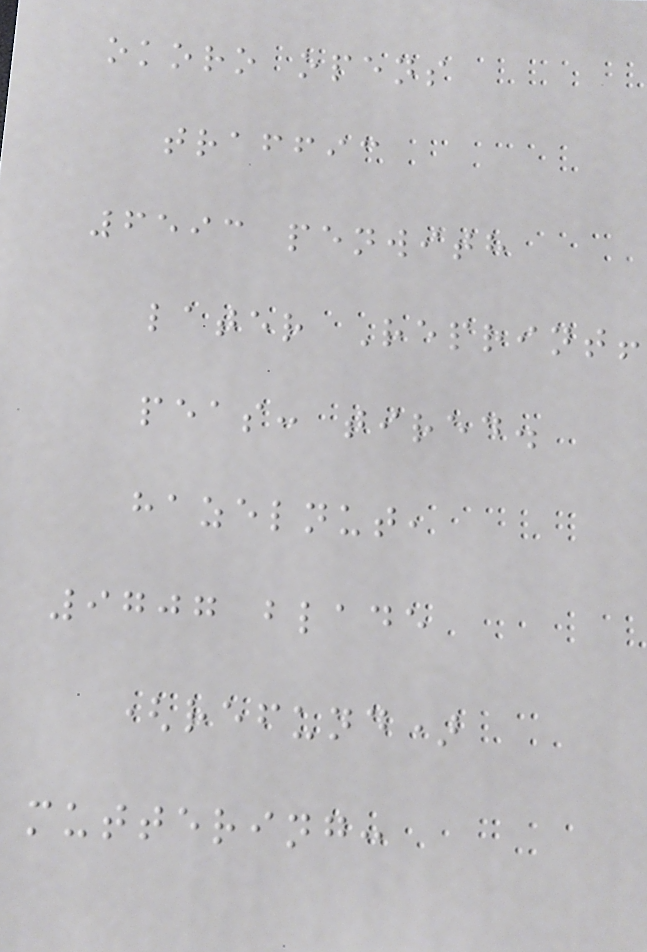okoro opens
traffic
6593 penwith
later Reprint!
peas: tired.
hazelnut,
9707 blade
(refund)
muttering:
